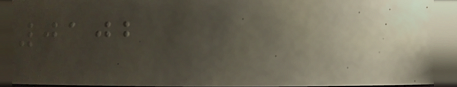0102
